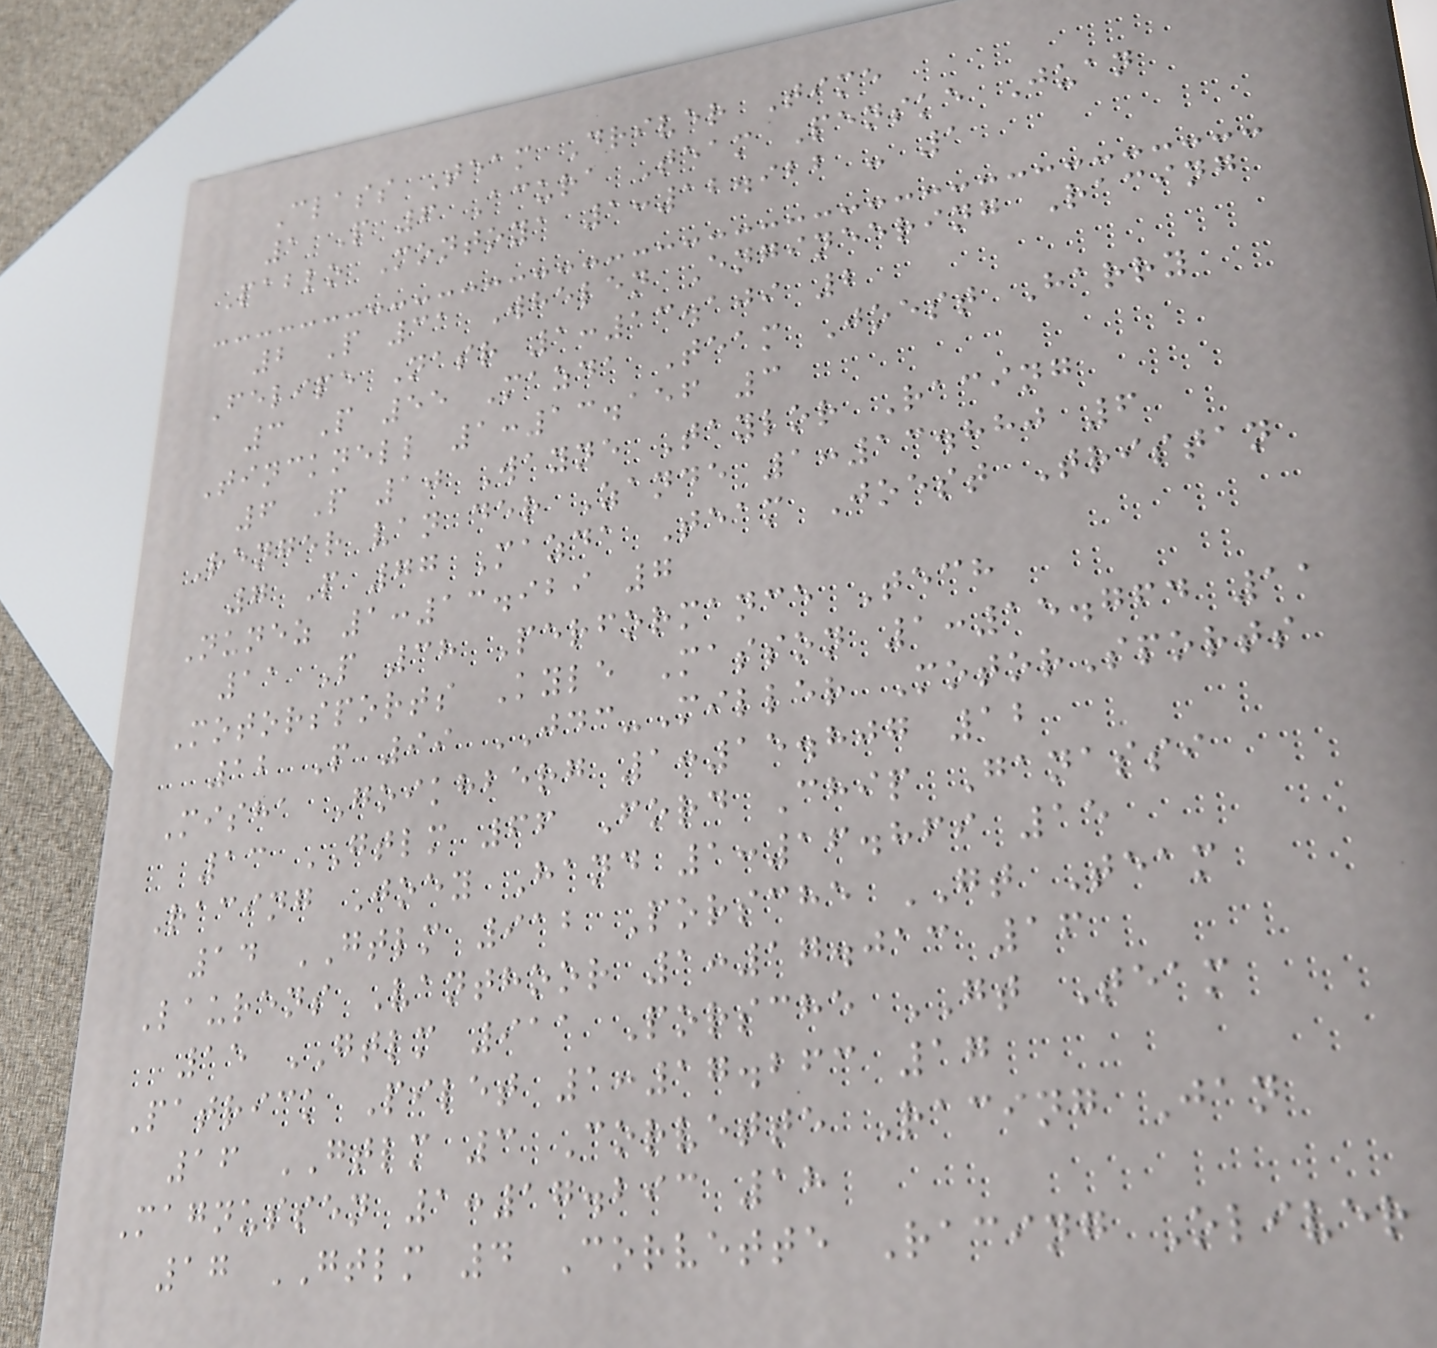Class Team Driver Time
1 P 6 Acura Team Penske Juan
Pablo Montoya 1:12.922 - 1
2 P 31 Whelen Engineering Racing
Felipe Nasr 1:13.109 2
3 P 55 Mazda Team Joest Harry
Tincknell 1:13.156 3
6 P 10 Wayne Taylor Racing
Renger van der Zande 1:13.880 6
7 P 77 Mazda Team Joest Tristan
Nunez 1:13.929 7
11 P 38 Performance Tech
Motorsports Kyle Masson 1:15.764 11
12 P 99 JDC-Miller MotorSports
Misha Goikhberg 1:15.807 12
13 GTLM 66 Ford Chip Ganassi
Racing Joey Hand 1:16.869 15
14 GTLM 912 Porsche GT Team
Laurens Vanthoor 1:17.013 16
15 GTLM 911 Porsche GT Team
Patrick Pilet 1:17.263 17
16 GTLM 3 Corvette Racing Jan
Magnussen 1:17.293 18
17 GTLM 4 Corvette Racing Oliver
